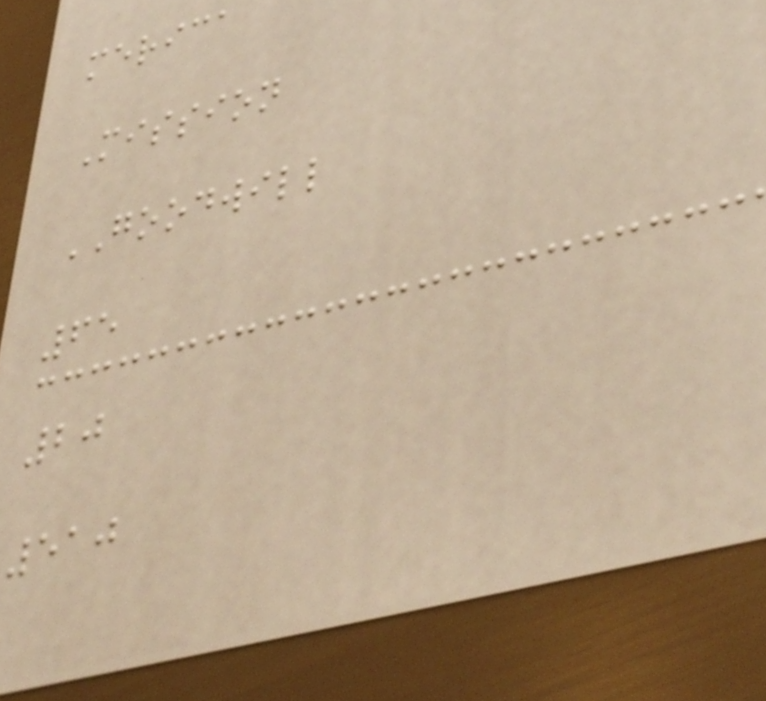merica
Mission
GOODWILL
65
20
510
